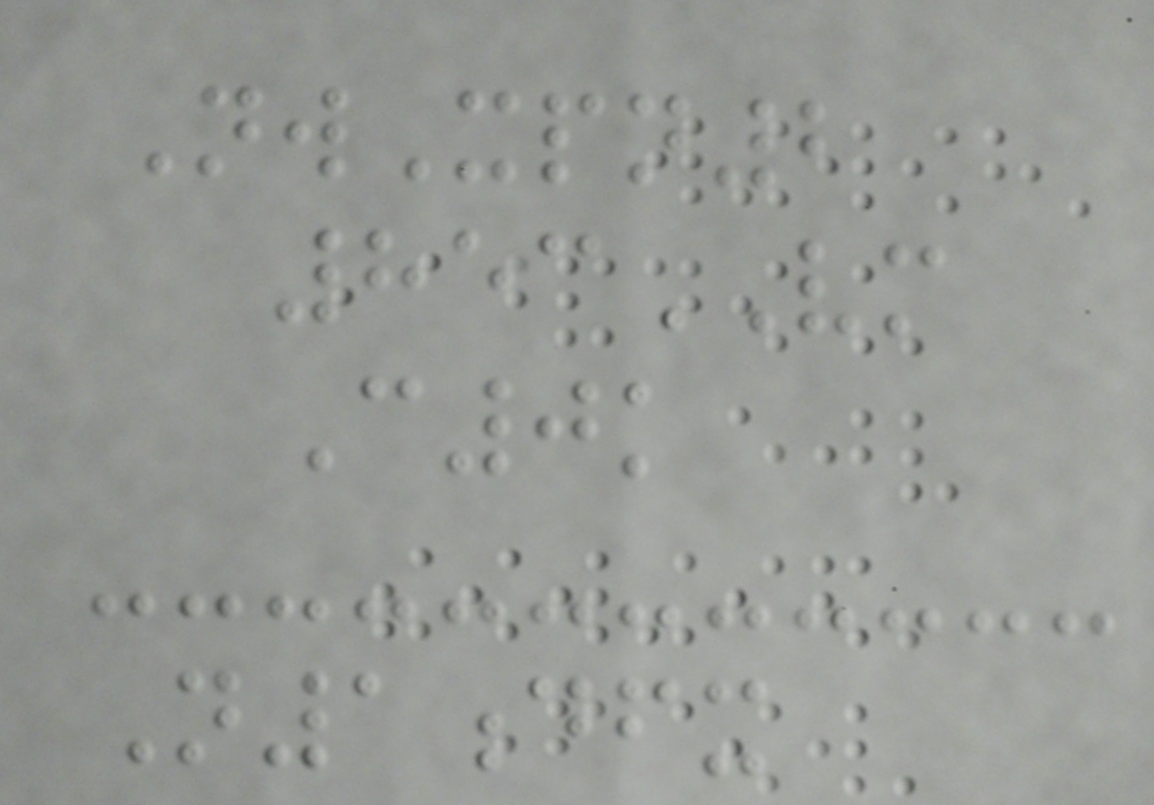NwXpn2
853VM
C0k
N1dfx
